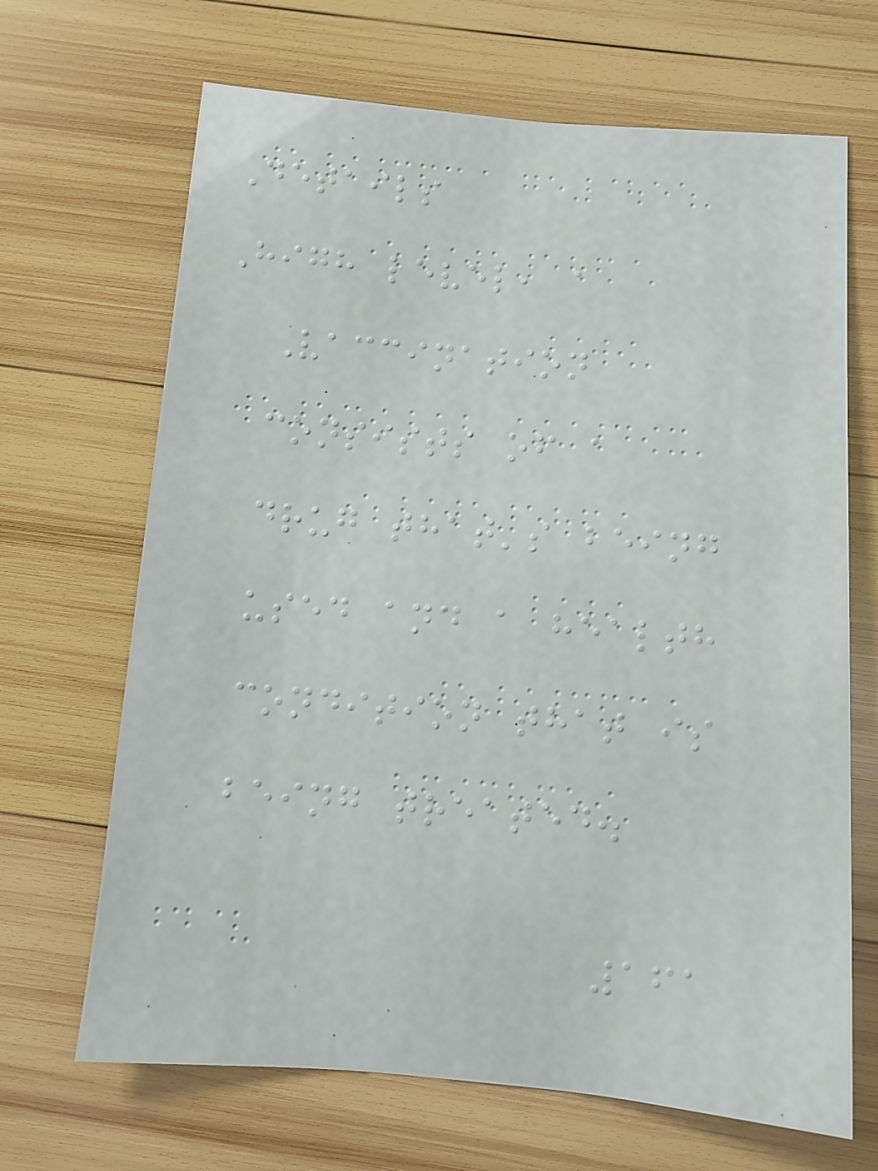Details
High level, a
Vaccination
consists of a
drug that's being
used and a health
condition that is
being treated.
161
